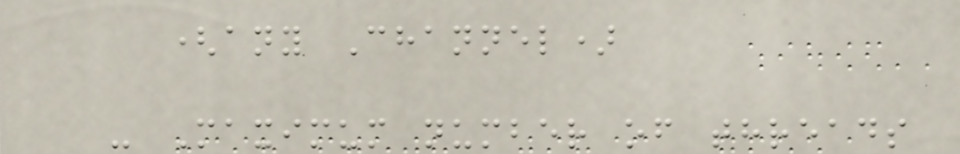(any Channel)
- Maximum number of threads
